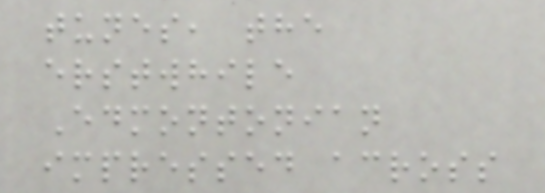tunes, the
erstwhile
Edmontonian
impressed across
